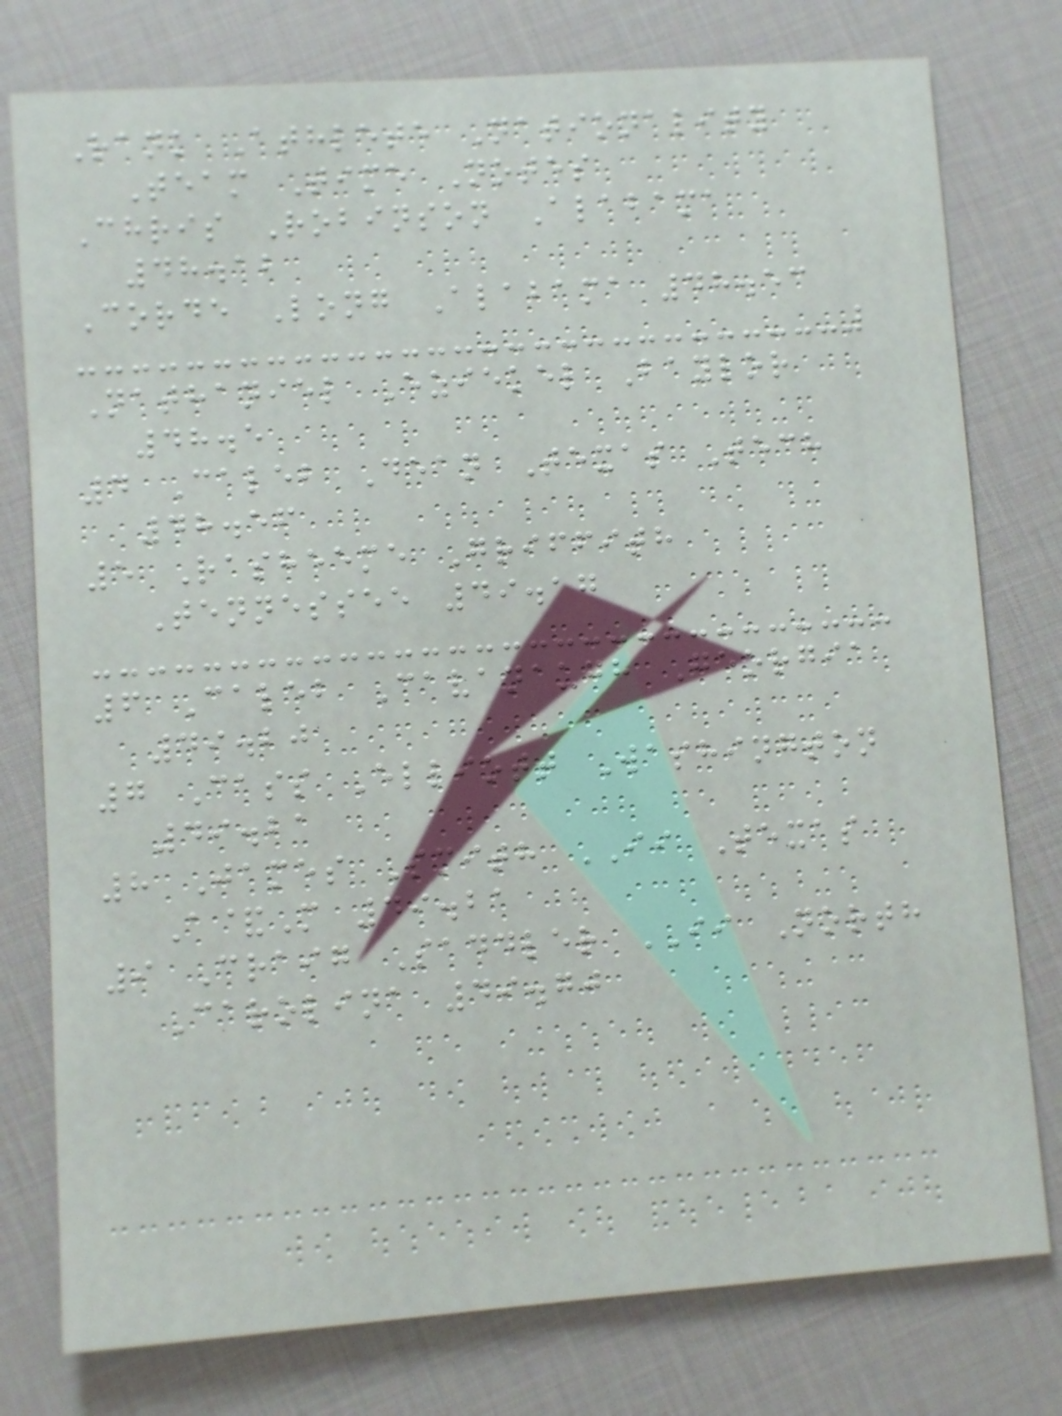Rank Athlete Nationality
Team Time Notes
Chris Robinson Alabama
48.12
Corde Long Alabama 48.53
Nathaniel Eziekel Baylor
48.5
4 Caleb Dean Texas Tech
48.56
5 Rasheeme Griffith
Tennessee 49.17
6 Caleb Cavanaugh Georgia
49.20
7 Cass Elliott Washington
49.21
8 James Smith II Texas
A&M 49.21
9 Craig Saddler II North
Carolina 49.70
